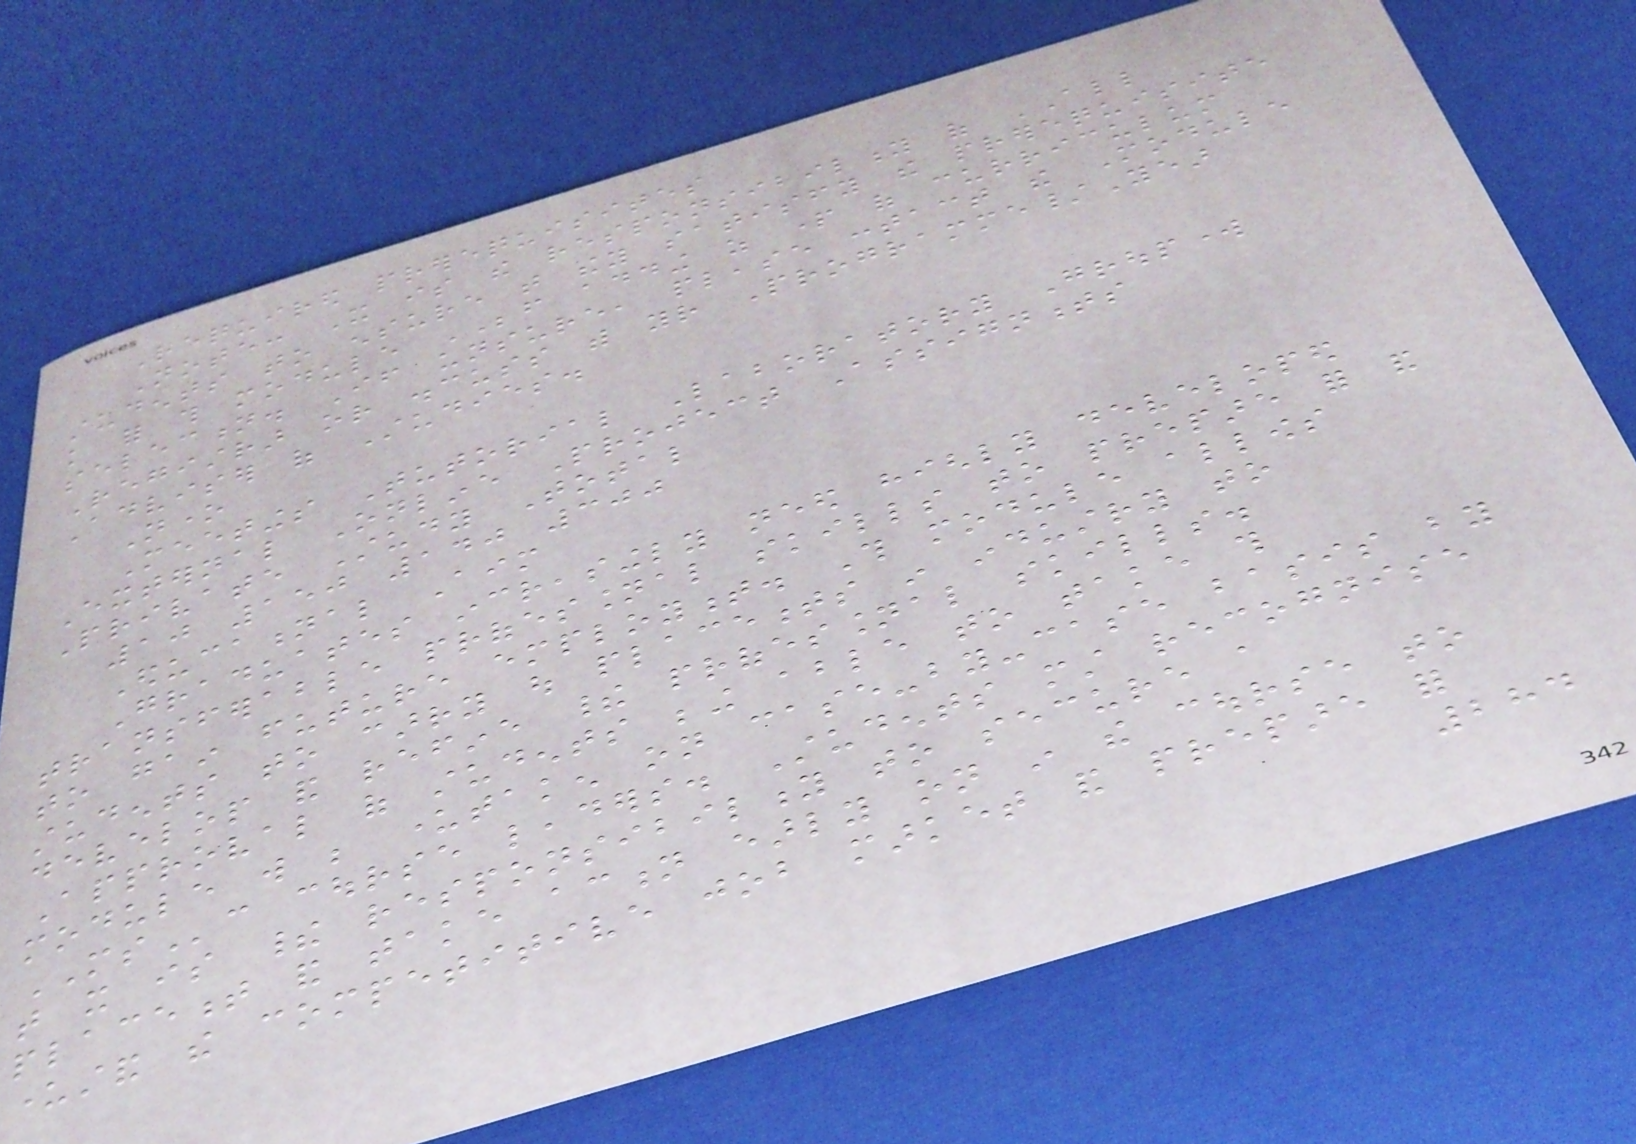Required prerequisites
Note: It is the responsibility of ALL
students to ensure that they satisfy the prerequisite
knowledge for this module BEFORE adding as part of curriculum
selection. If unsure, please contact the Module
Registrar or discuss with your Programme/Year
Adviser of Studies.
None
Meetings Tutorial Laboratory Groupwork
External Online Project Assignments
Private Study Total
10 150 140 300
Educational Aim
Graduates increasingly need highly developed
transferable professional skills to prepare for and
to gain future employment. This module allows
students to carry out placements in industry to
develop and refine their professional skills.
Approval of students being able to take this
module will be undertaken on case-by-case basis by
MSc course leaders. Students must recognise
that it is their responsibility to secure a
placement and take action early on in the course to
understand the competitive job market and prepare for
284
